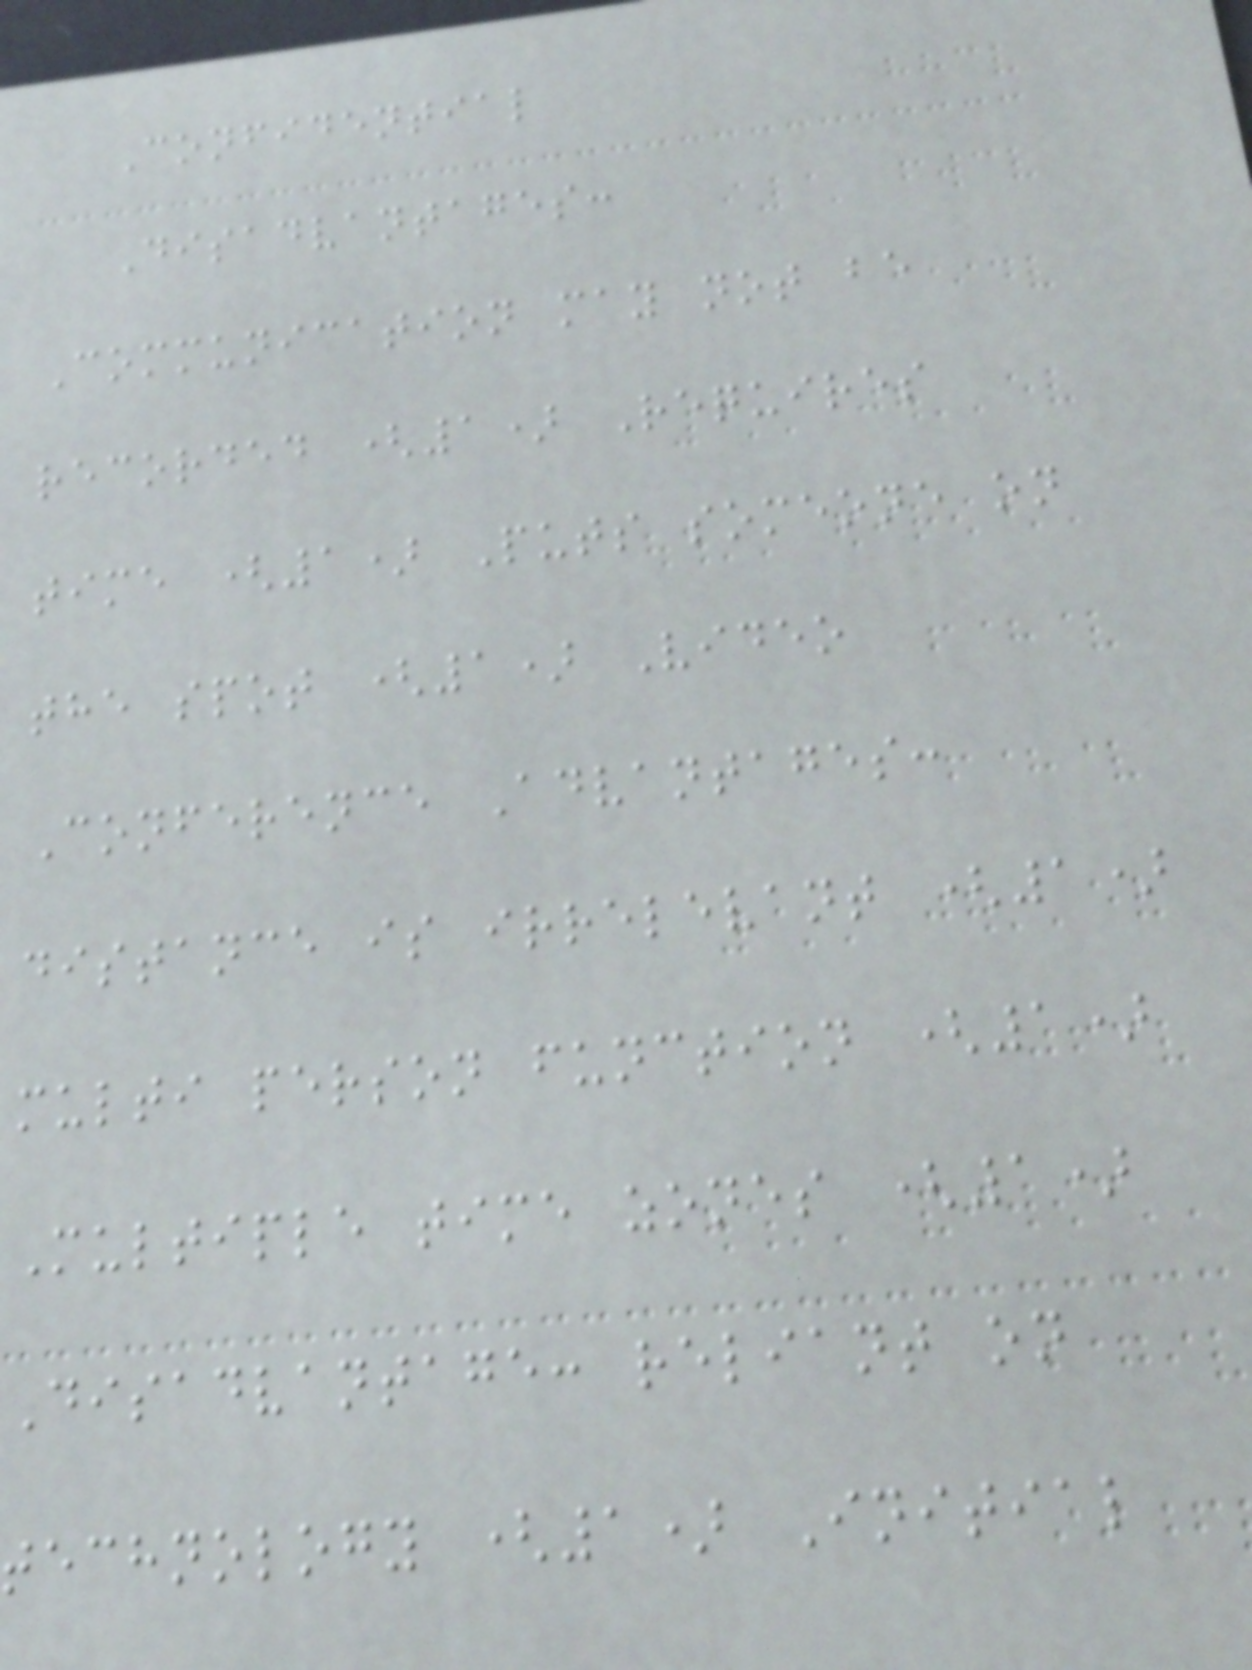Confidential
Disadvantages:
Communication may not be
recorded (1) Requires
time (1) Puts someone on
the spot (1) Video
Conference Advantages:
distance is irrelevant (1)
multi person function (1)
Multiple time zones (1)
Disadvantage: reliant on
technology (1) Initial
